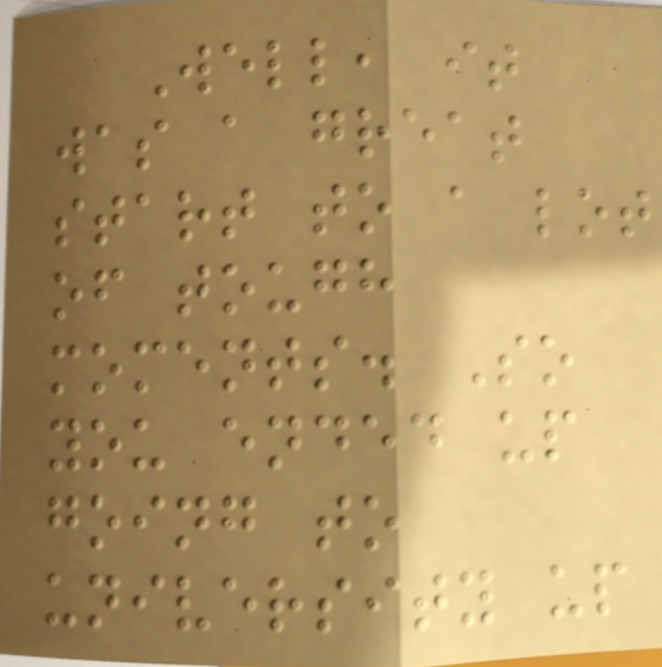Well, it
was a great
start to a lot
of tough
moments. So
you ended up
going to
university up
